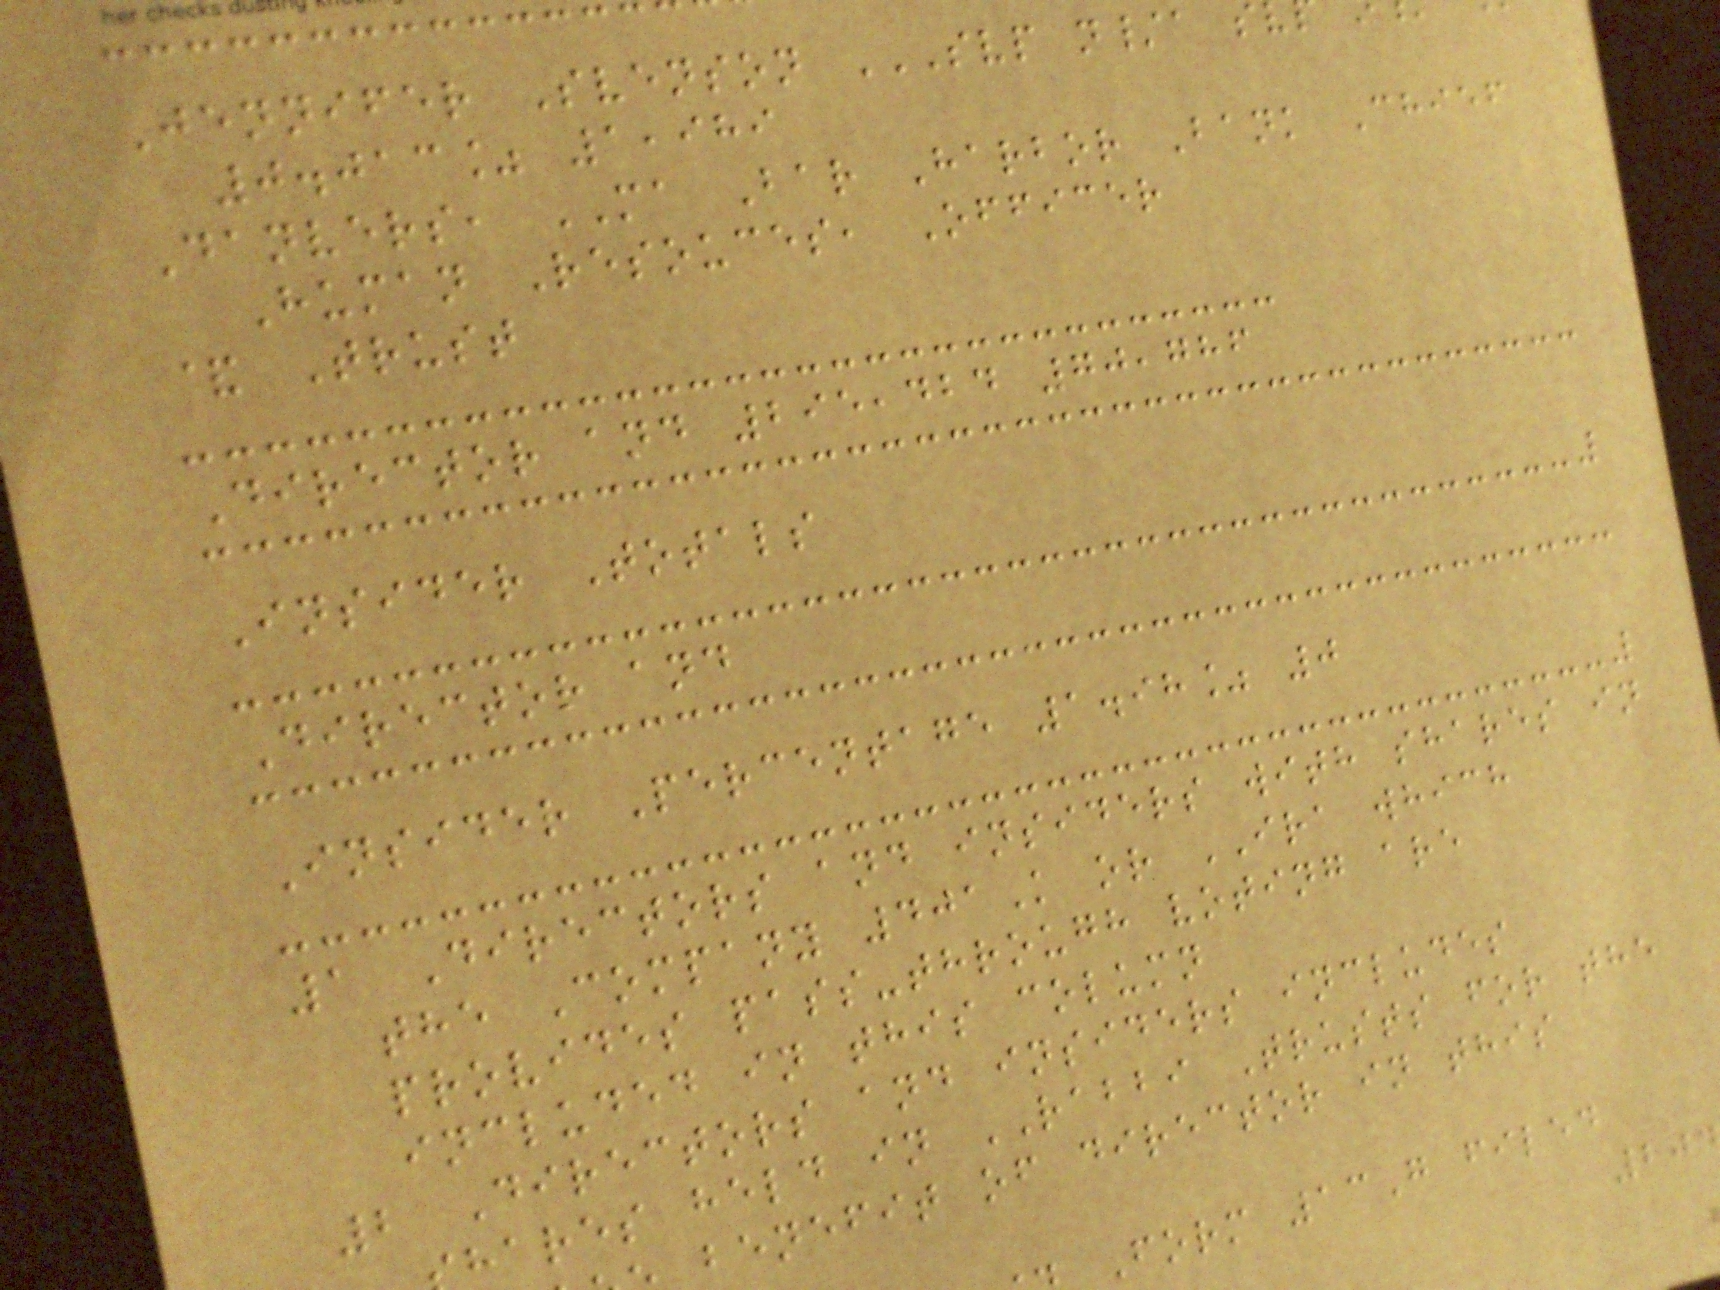0.013% 1,989
Danvers, MA Bar Harbor Bank Chief
Human Resouces, Officer
& Trust
Director and 295,424 70,786
Insider Totals
Director and
Insider Percentage 1.98% 0
1 Directors and insiders with shares in
the Company 401K or IRA which
provides pass-through voting are
included in this column
2 Directors and insiders includes
hares held in RABBI Trusts for the
benefit of director in this
Form 13G filed
